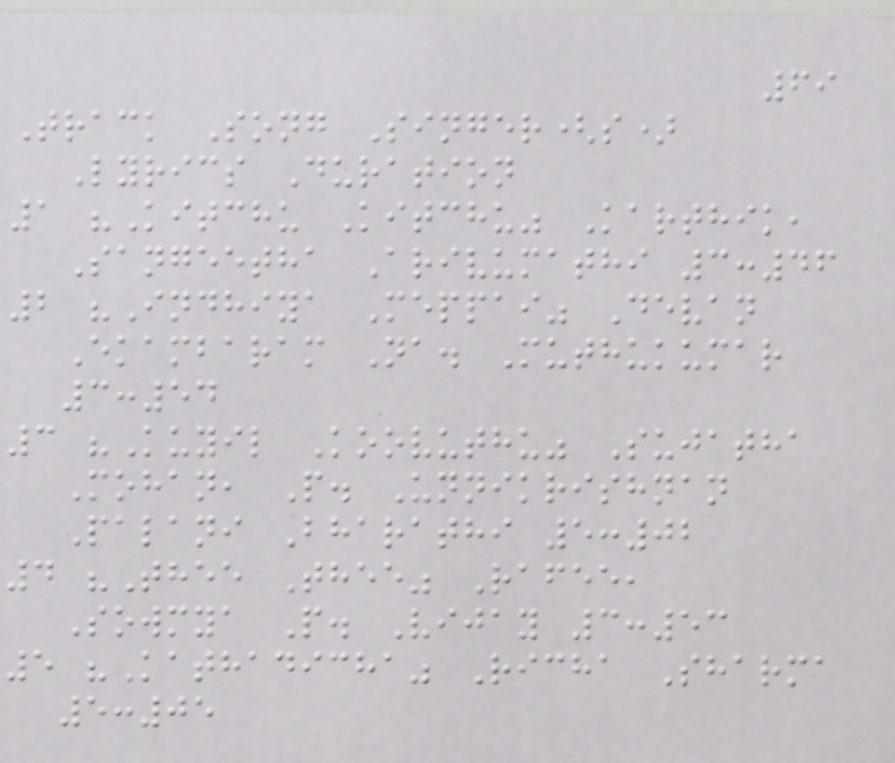69
Track Song Singer(s)
Lyrics Duration
1 "Kitchu Kitchu" Karthik,
Sangeetha Arivumathi 3:46
2 "Indhiya Meppai" Devan
Ekambaram Na. Muthukumar
3:54
3 "Kuyil Koovuthu" Sujatha
Mohan, P. Unnikrishnan
Palani Bharathi 5:02
4 "Thee Thee" Rafee,
Sowmya P. Vijay 3:53
5 "Kathadicha" Richa Sharma
5:05
